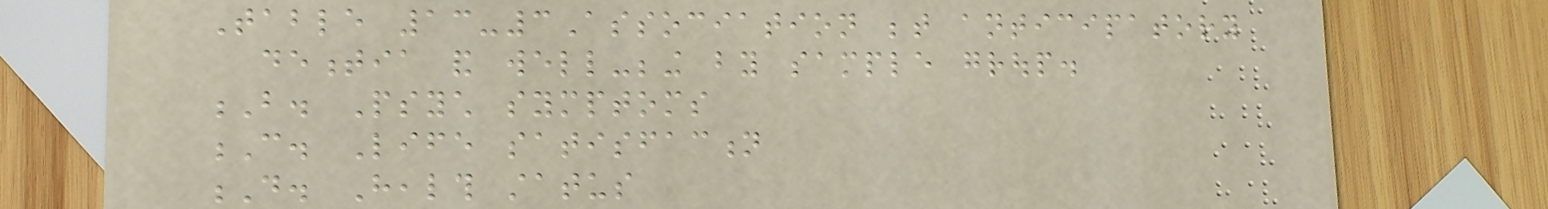Table 13-3Association between anticipatory
dementia and well-being by sample group.
B. Psych symptoms
C. Life satisfaction
D. Health status
